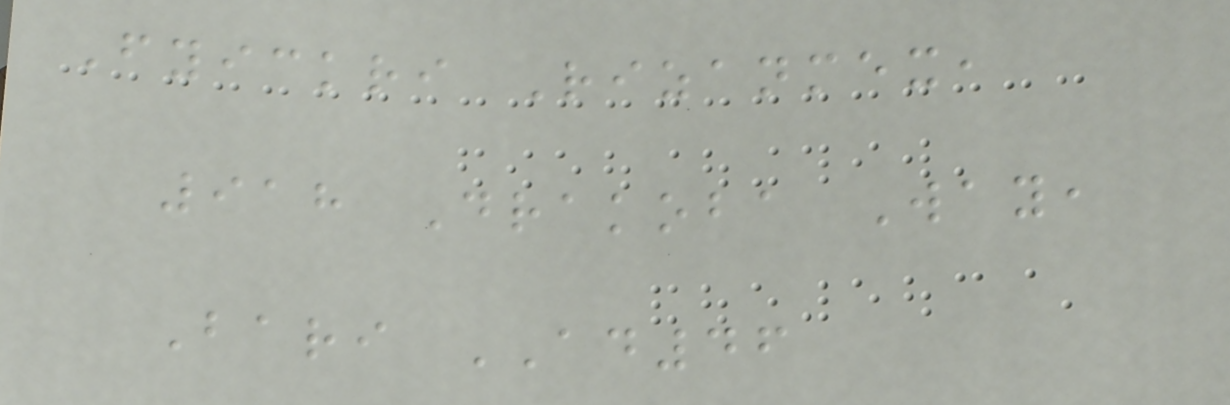Fyickri Rizanmex,
918 Drakoba Way,
Bari AD46
